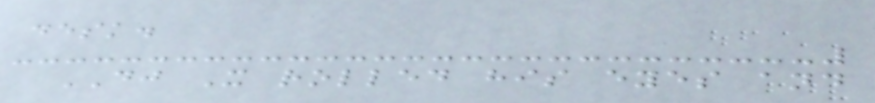desk.
DJ X rolled his eyes and
